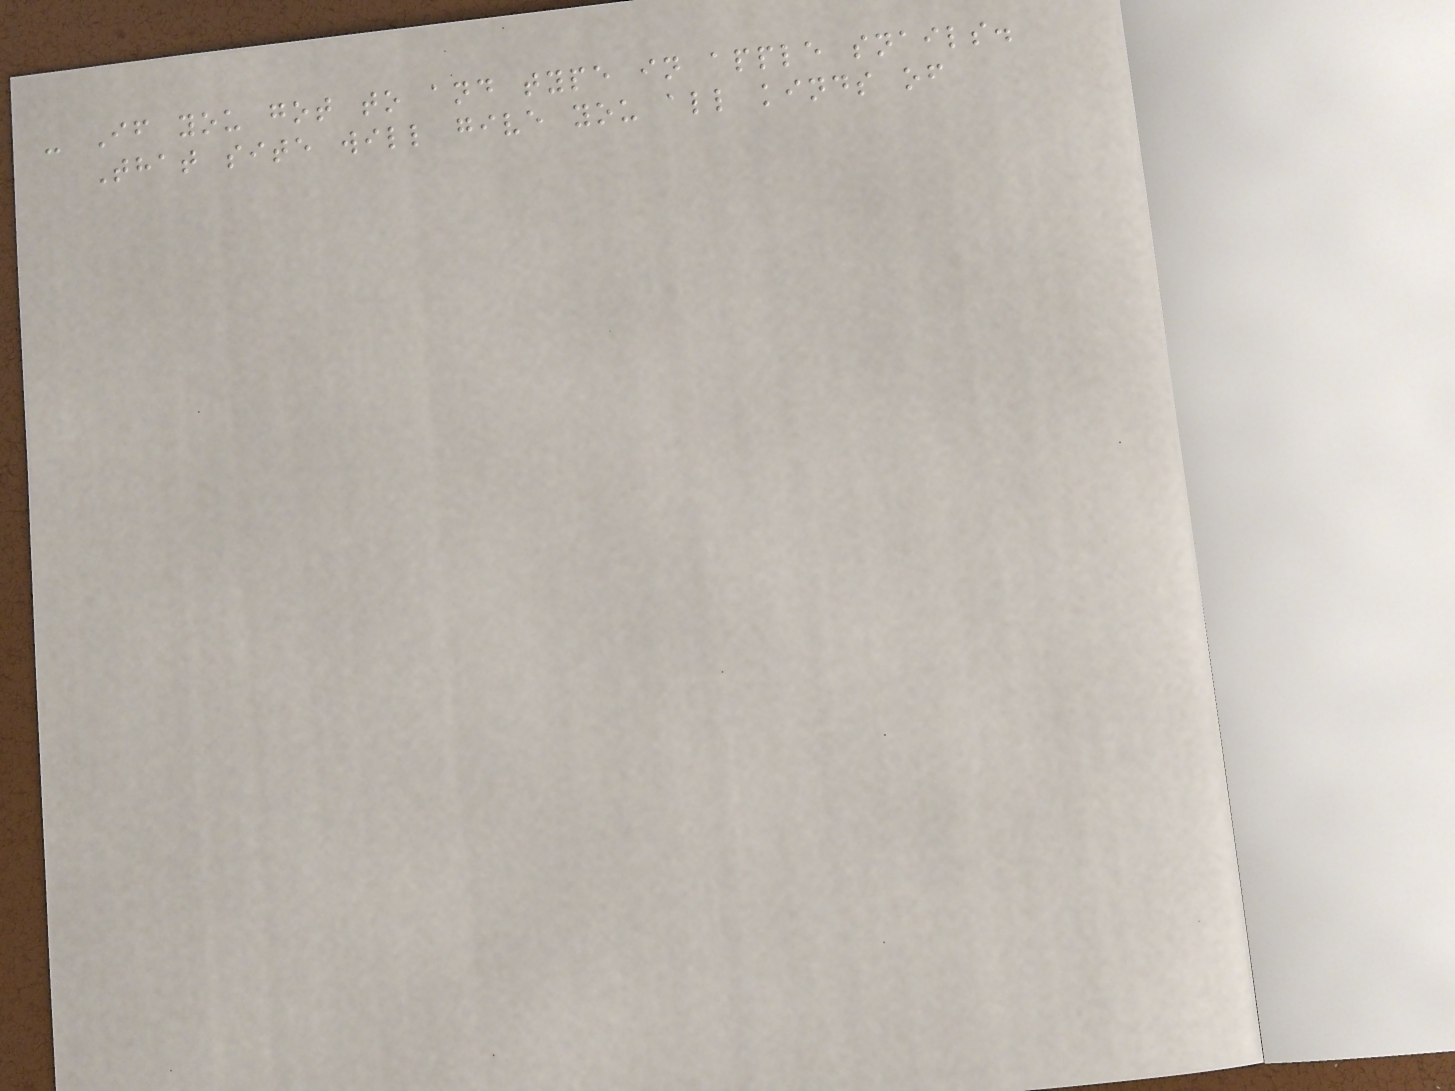- If you got to and type in apple snails.
That site will give you all kinds of
